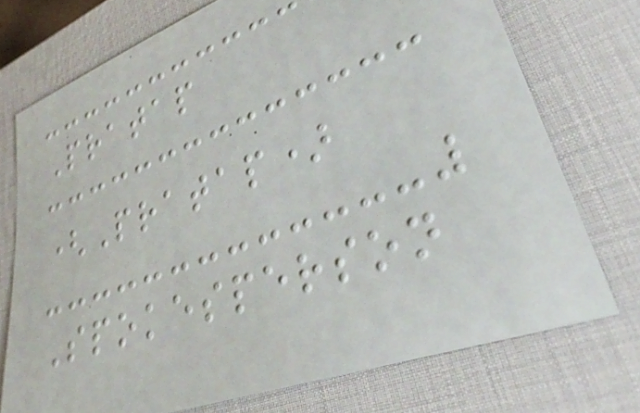Pratap
(Pratap)
Spokesperson
